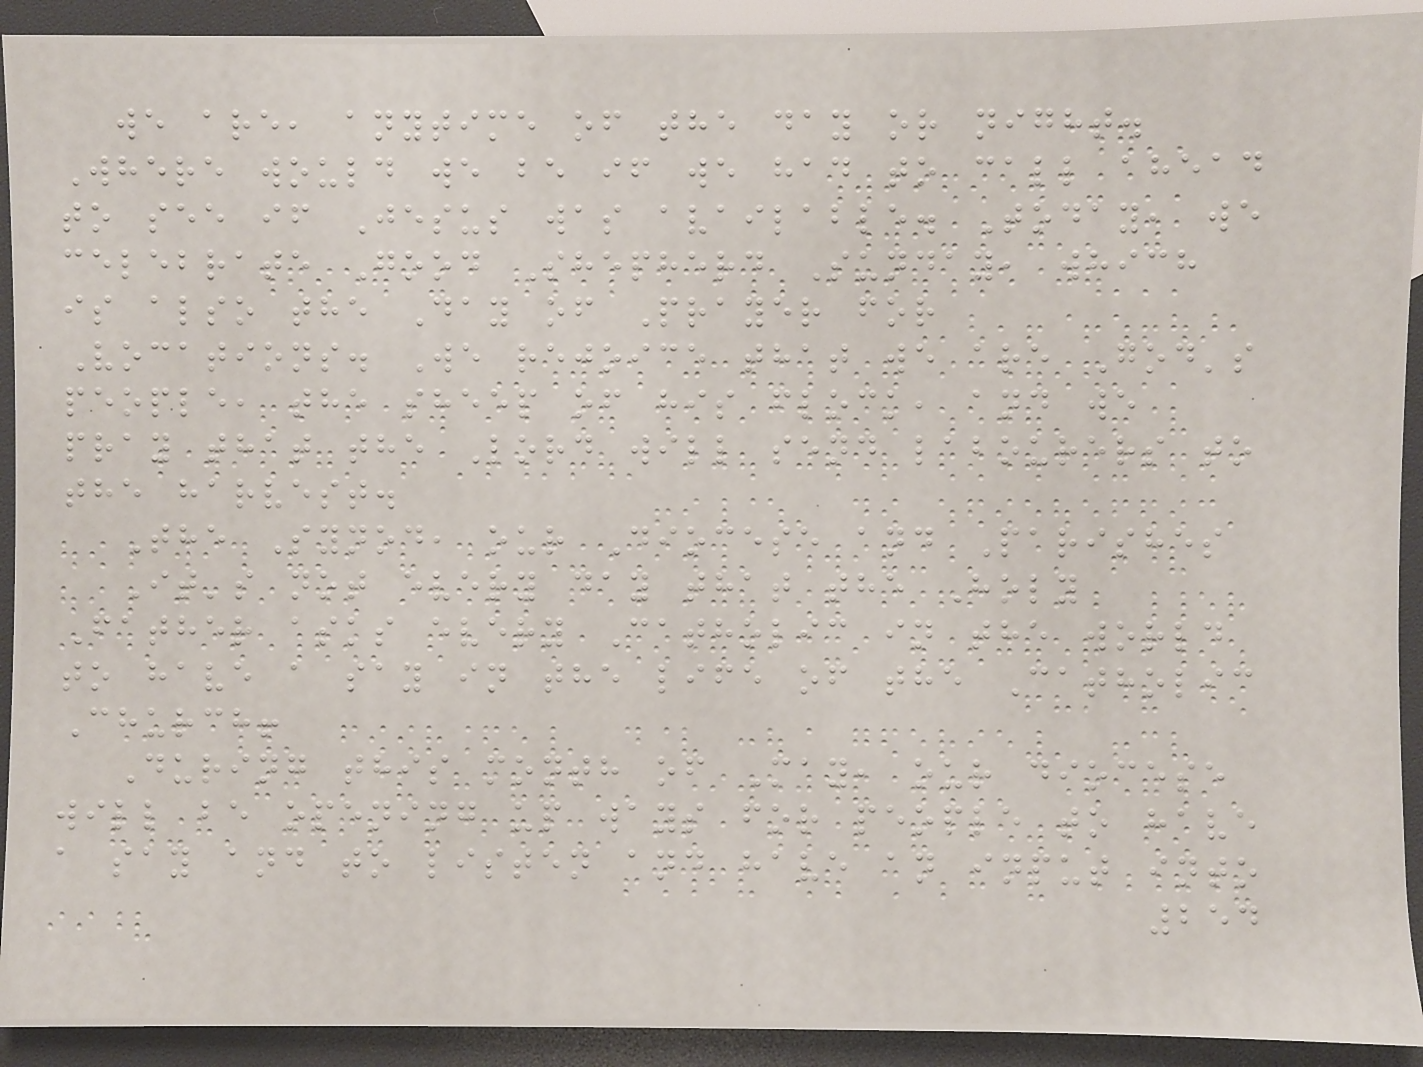we are, anytime of the day or night.
Where would we be if we had to call ahead
to see if Jesus was available. Today, we
celebrate Good Shepherd Sunday, which
is also the Day of Prayer for
Vocations. We rejoice that we are God's
people, the sheep of his flock, and we
pray that the Lord will send labourers to
the harvest.
The Synod, our Diocese and Parishes
It's not every day that the Holy
Father asks every Catholic in the world
to have a say in the life of the Catholic
Church!
During this month of May, our diocese
will be opening up ways for people to have
a say and to listen and have an input into
254
